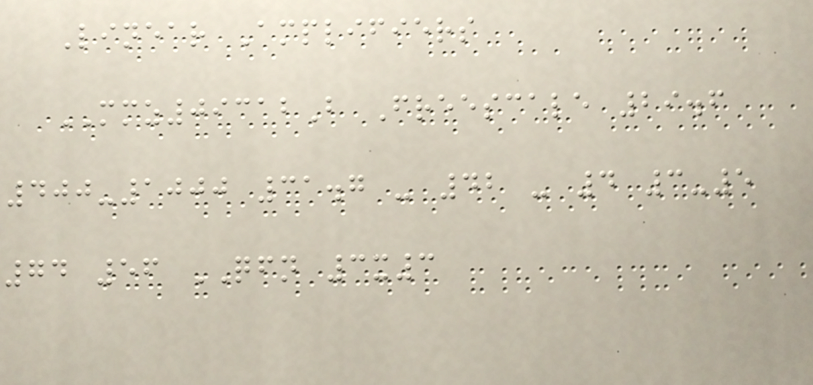Linear Amplifiers
MMZ09312B Freescale 29.6
400-1000 31.7 - 42 - 4 3-5
74 56 QFN 3x3
